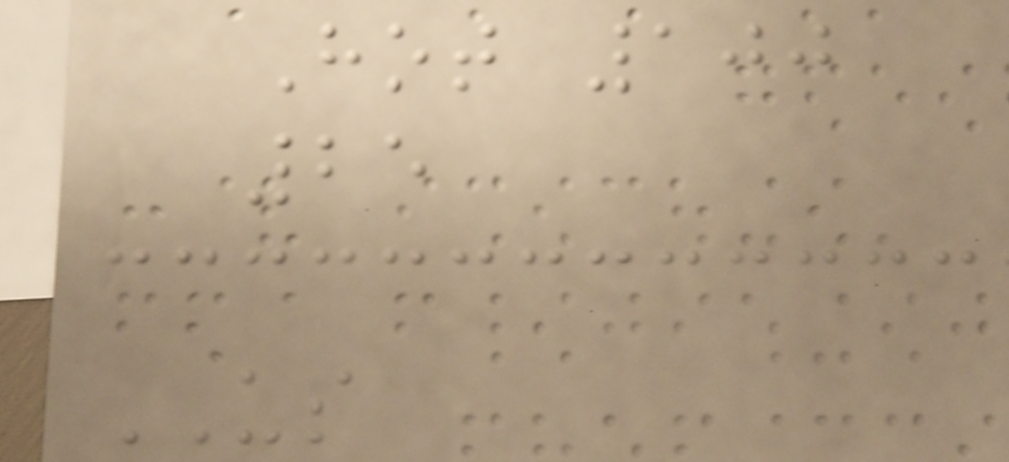Hot 100
25
US
